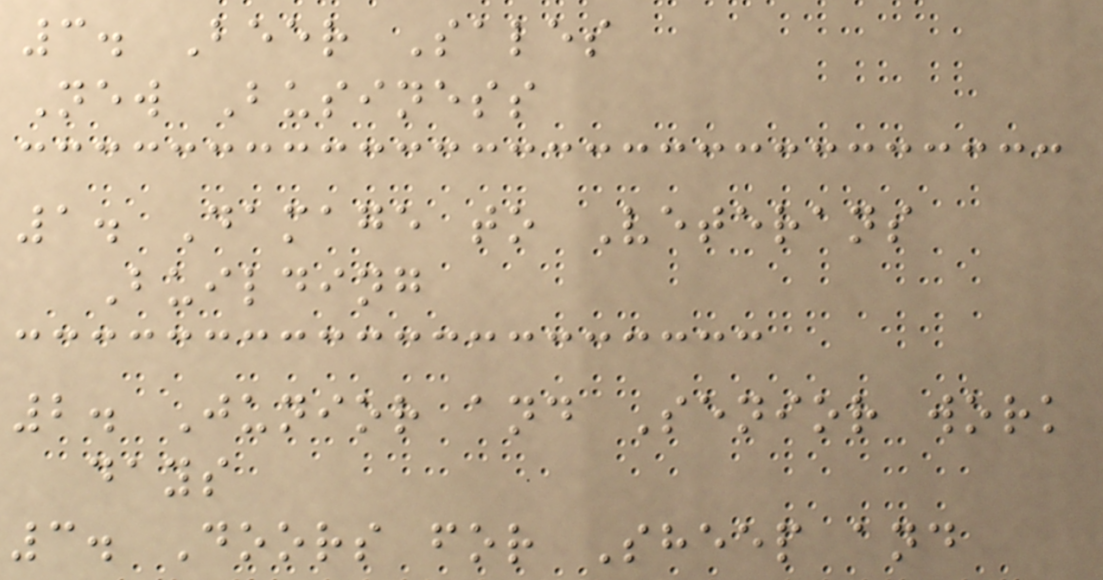3. Beer Sales
New Business
1. Damage to Veterans
Building
2. Junior and Senior work
days
3. Doors for Sheep and
